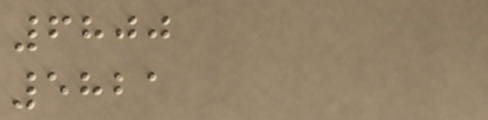6800
5821
